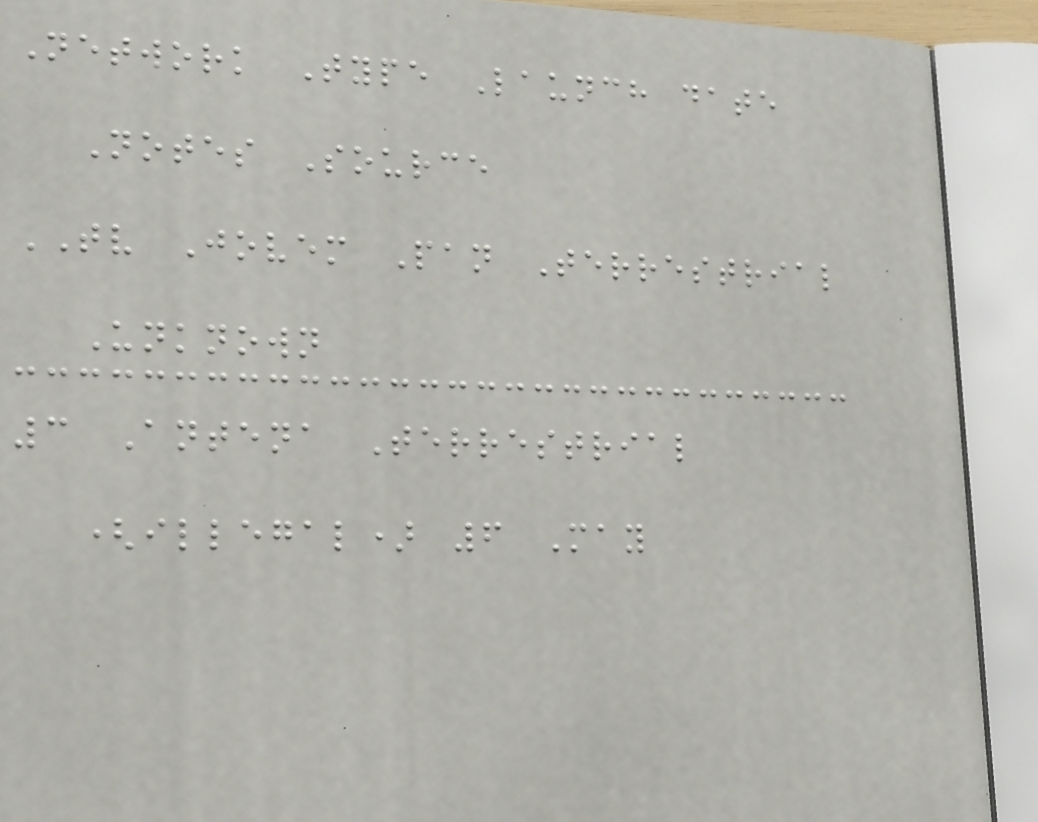Network Type Launch date
Notes Source
TV Jovem Pan Terrestrial
Unknown
3 Antena Terrestrial
(illegal) 6 May
